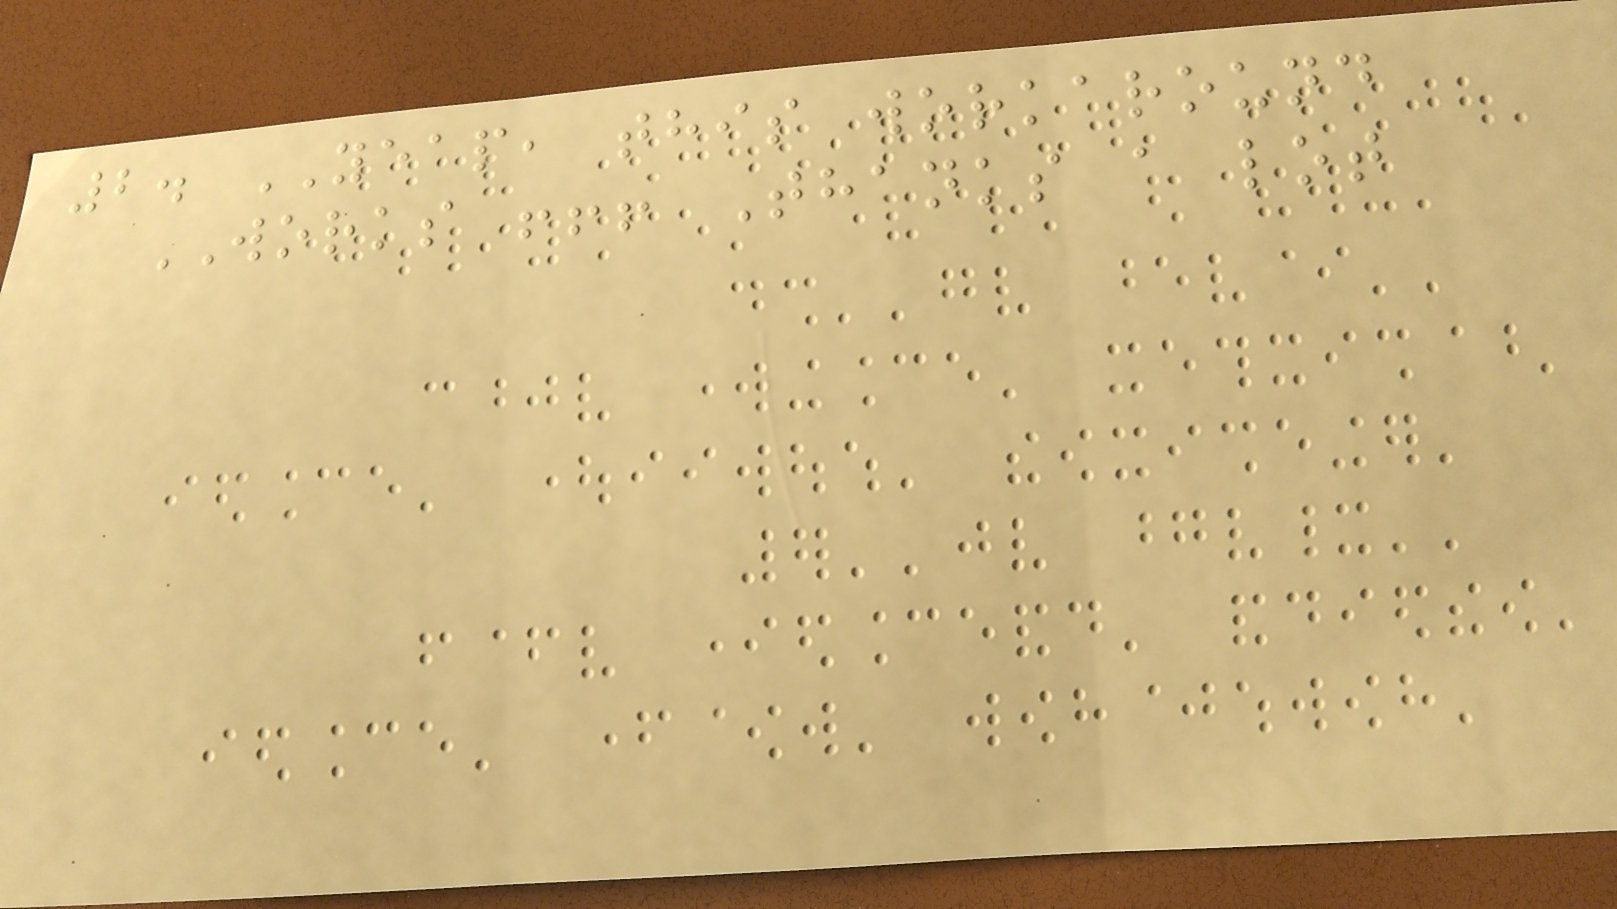2. YEAP, this workaround
WORKS !!! Thanks a lot
